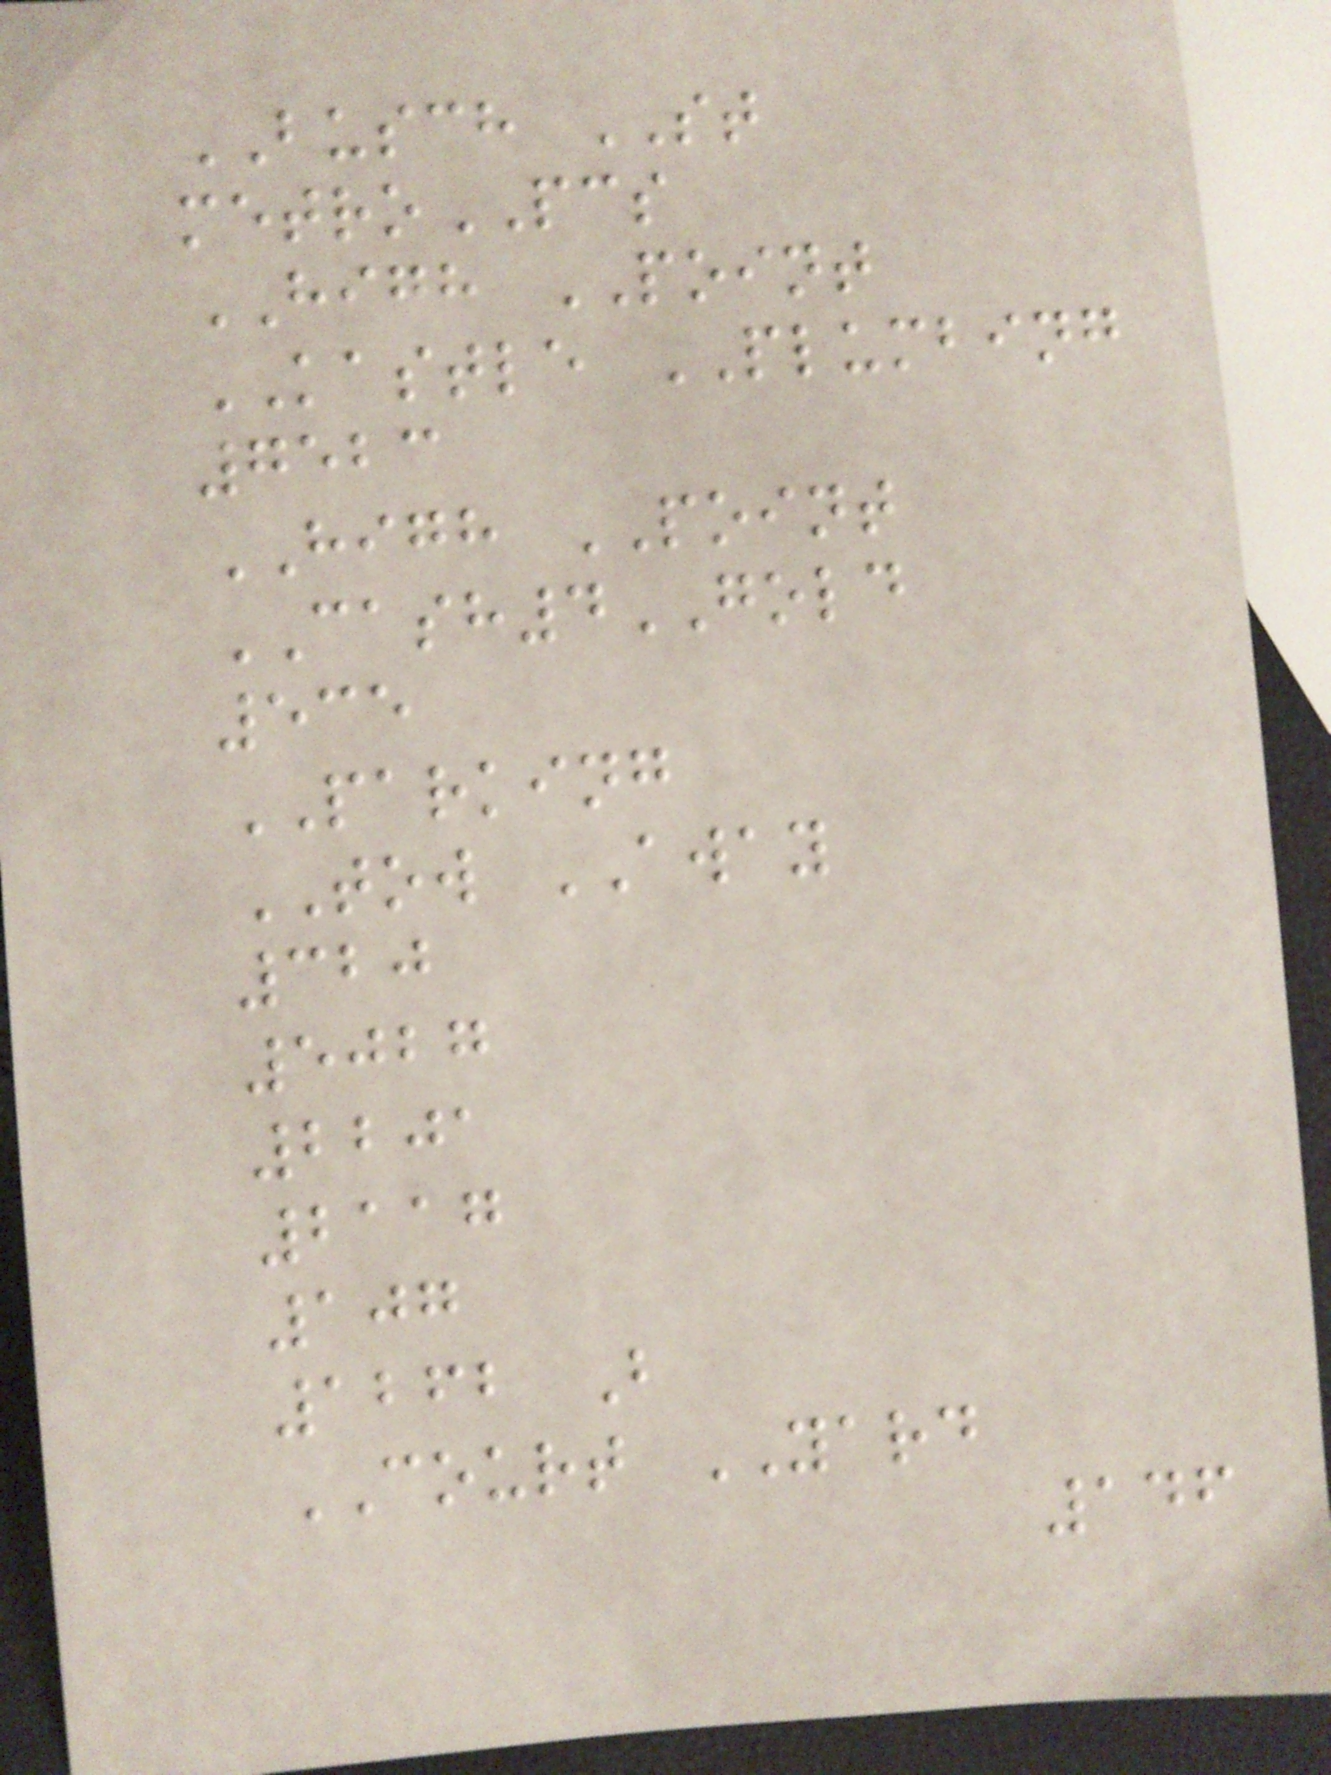BUSCH ST
metroPCS
HIGH POINT
KASTLE PLUMBING
7523
HIGH POINT
CASH4GOLD
535
PARKING
TOW AWAY
320
5027
2201
2117
107
1262 B
COURT YARD
146
